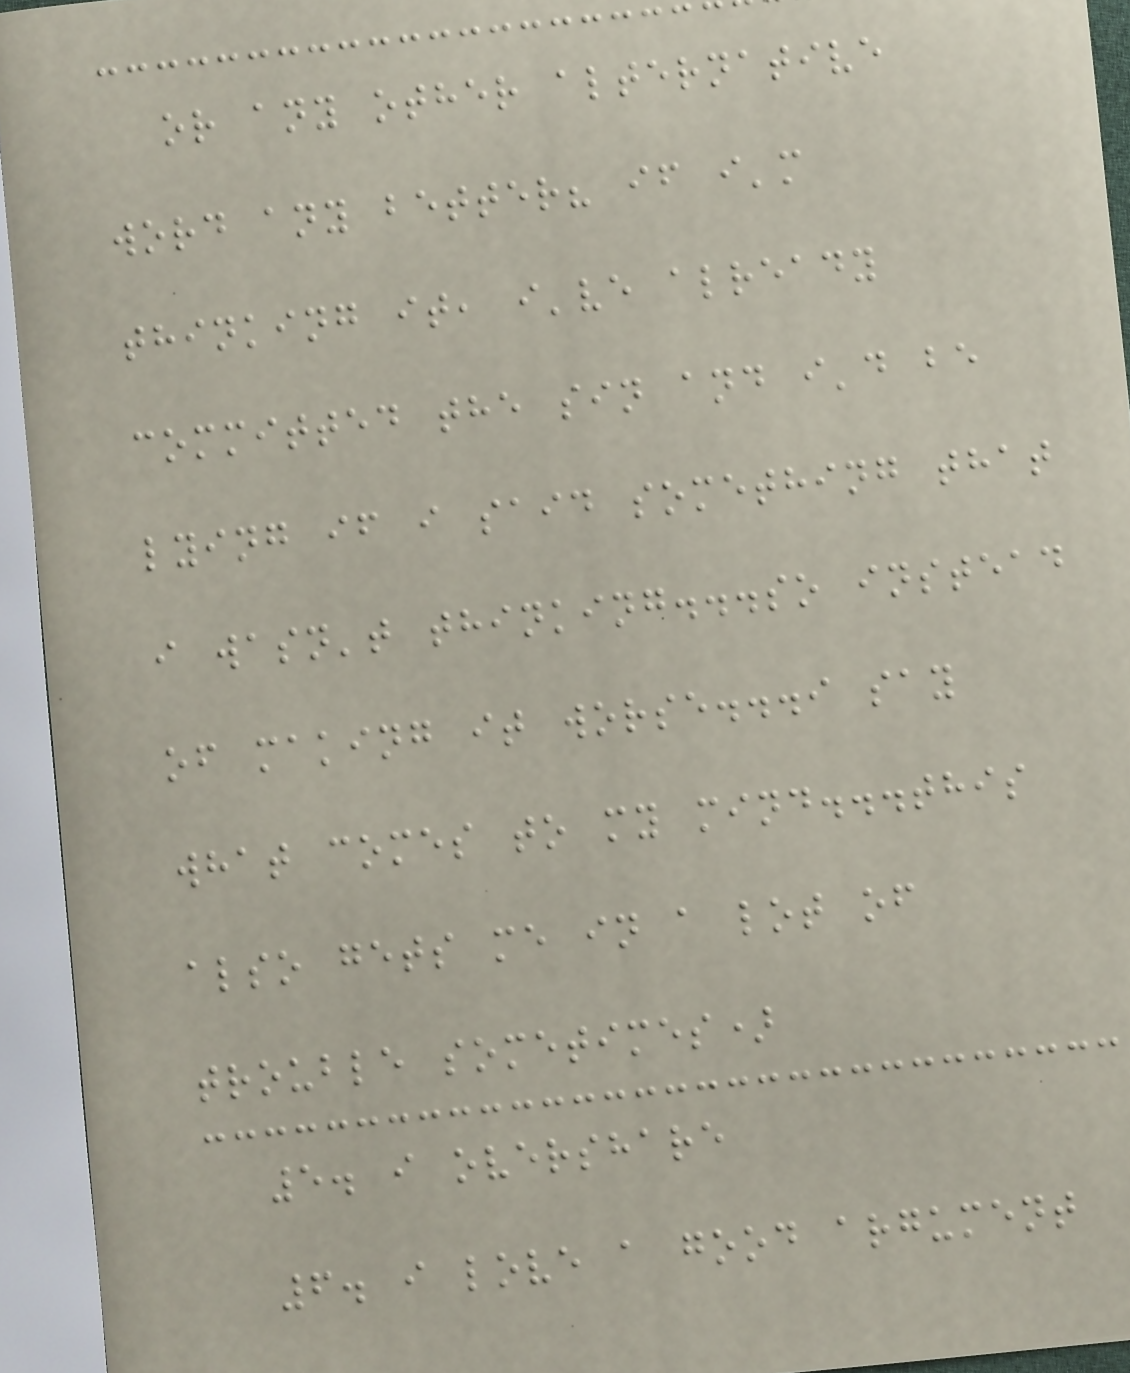or any other alternative
word any better? if i'm
thinking it, i've already
committed the sin and i'd be
lying if i said something that
i wasn't thinking...so instead
of making it worse...i say
what comes to my mind...this
also gets me in a lot of
trouble sometimes)
5. i overshare
6. i love a good argument
